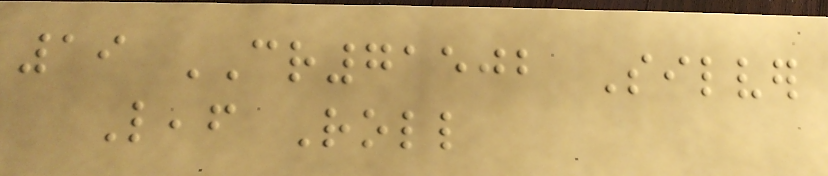19 CR71502 Silver
Leaf Roll
